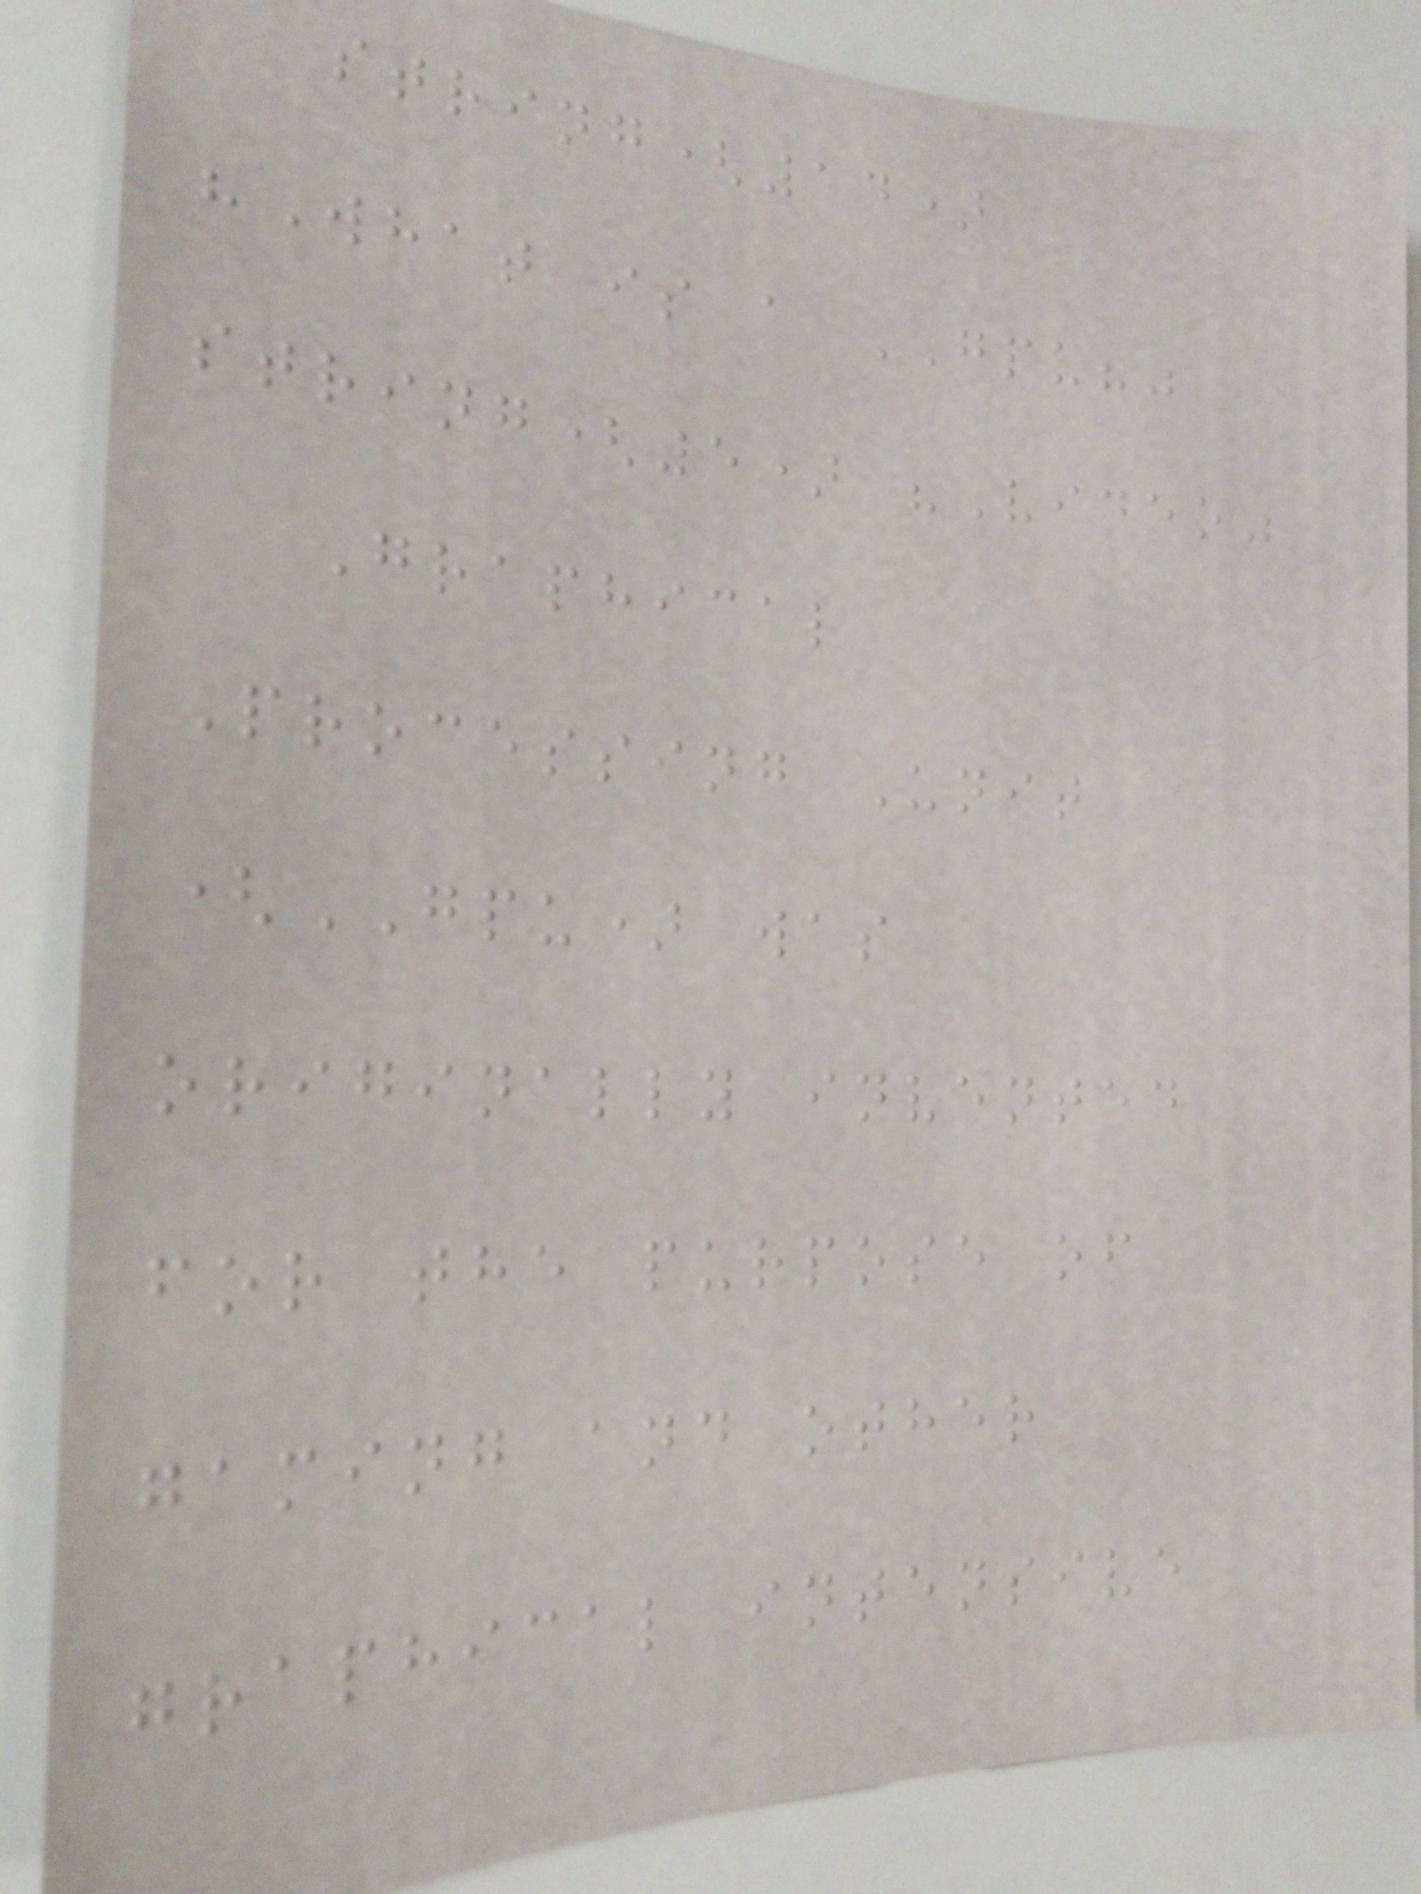string(14)
"What is a GPU?"
string(5) "Video"
Graphical
Processing Unit
(GPU) was
originally invented
for the purpose of
gaming and other
graphical intensive
